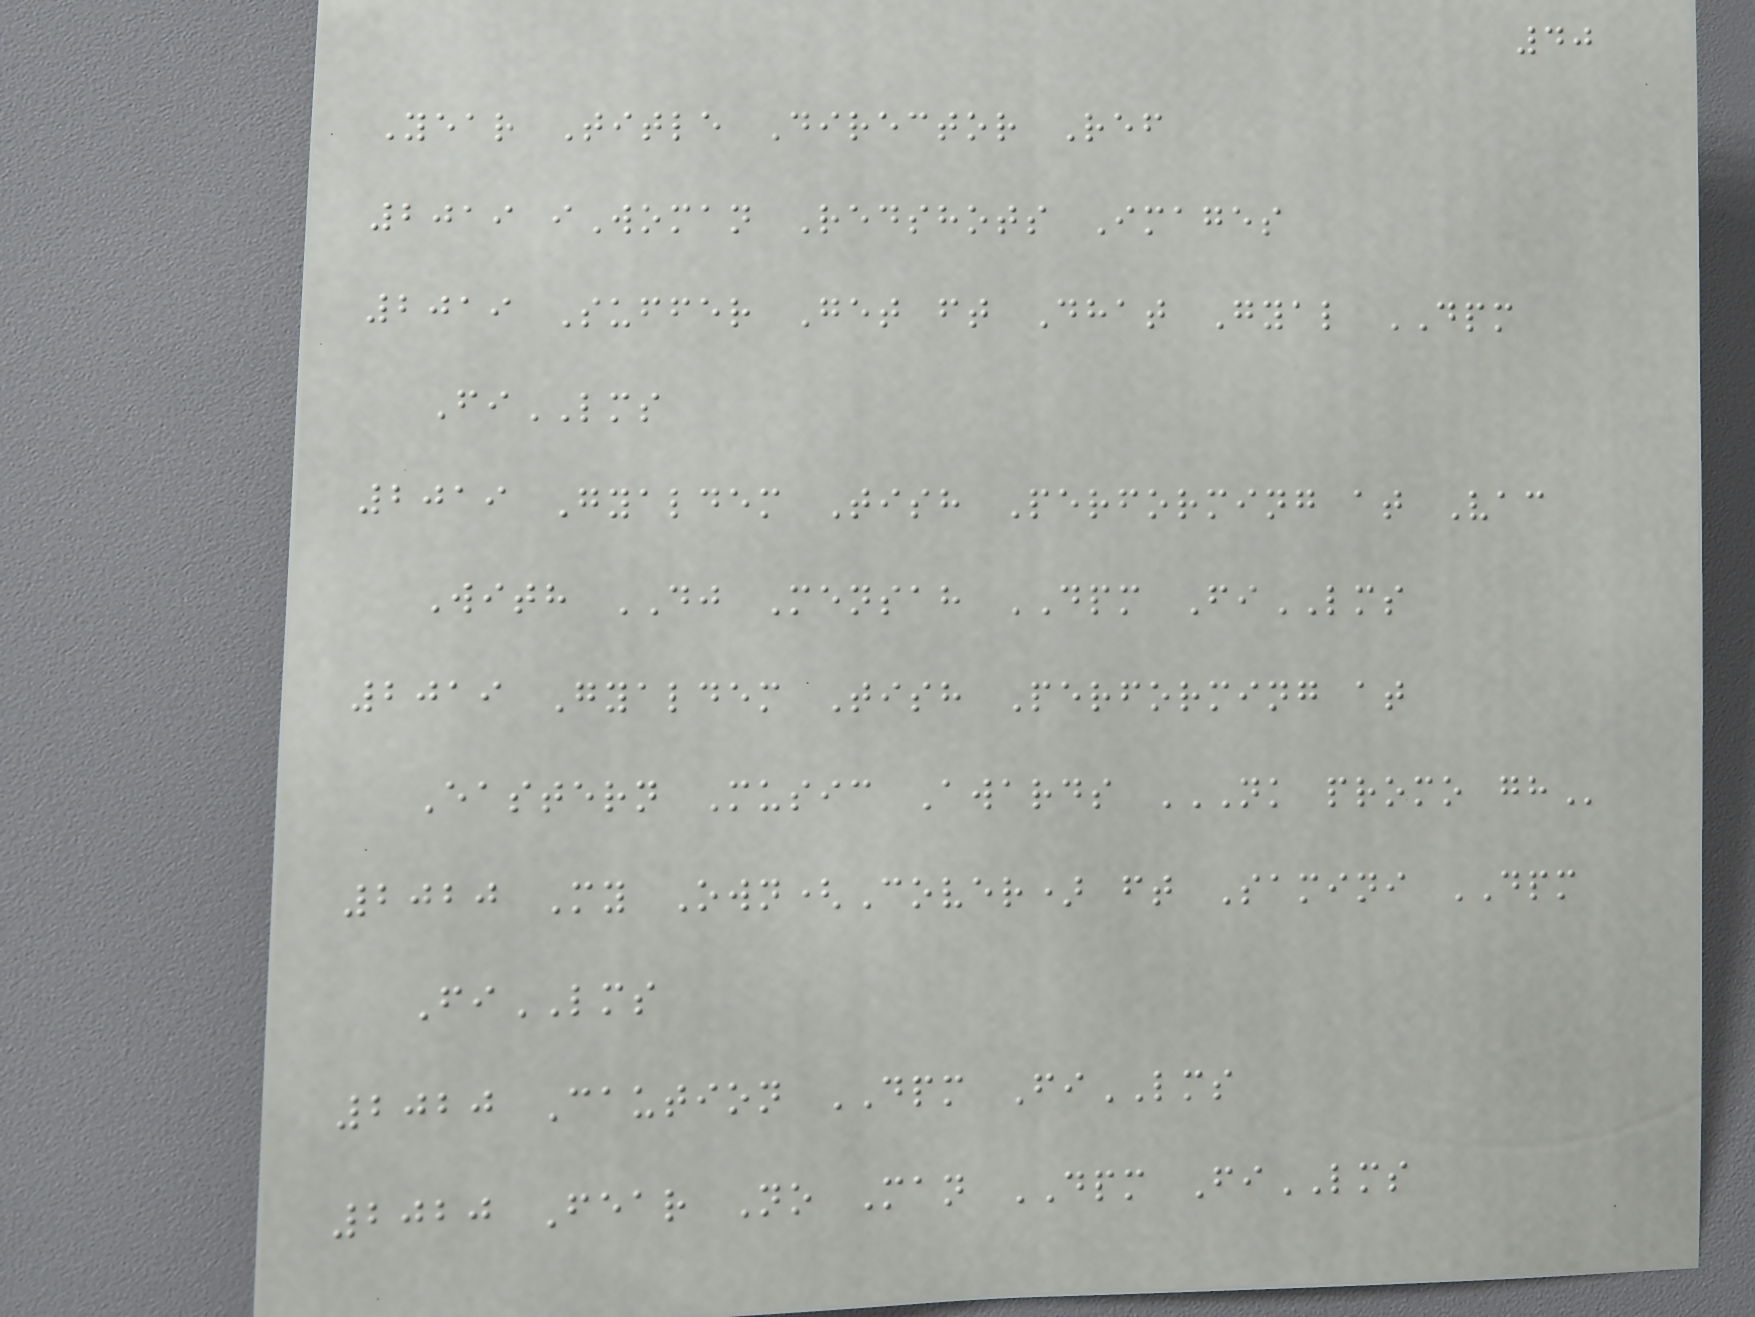40
Year Title Director Ref
2019 iWoman Redshots Images
2019 Suffer Get ft Dhat Gyal DPM
FiLMS
2019 Gyaldem Tish Performing at Vac
With DJ Mensah DPM FiLMS
2019 Gyaldem Tish Performing at
Eastern Music Awards NK PROMO GH
2020 My Own(Cover) ft Samini DPM
FiLMS
2020 Caution DPM FiLMS
2020 Fear No Man DPM FiLMS
